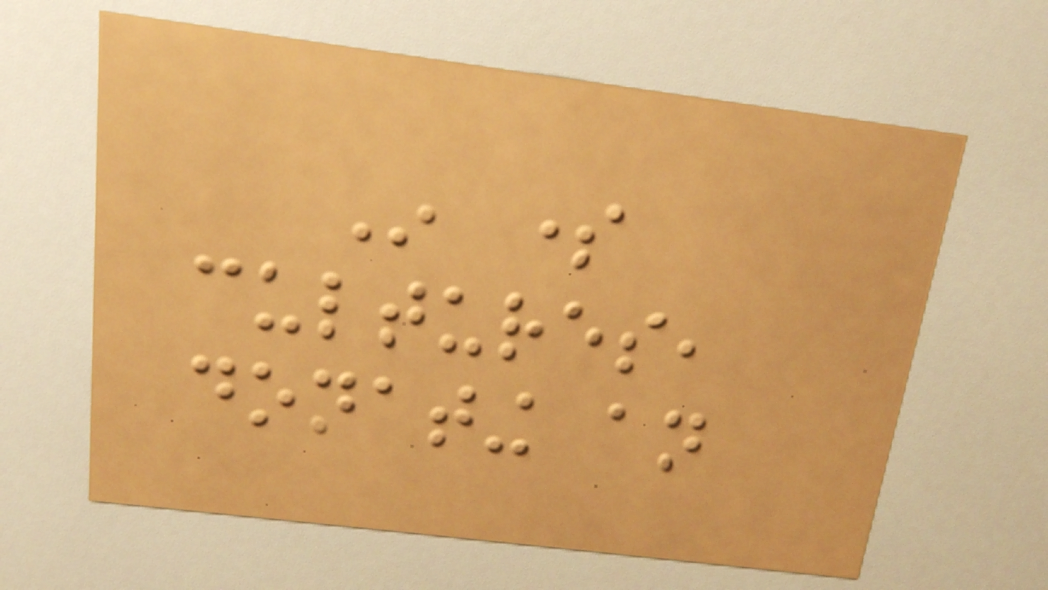In some
cultures,
donating an
